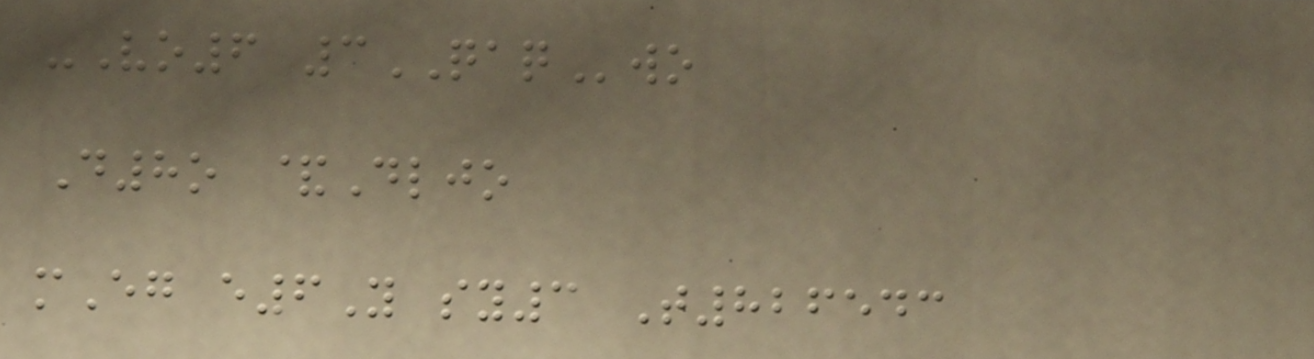-Vo6 3QAQwo
D8o &Dljo
mEg e6Y sy3 T826543
